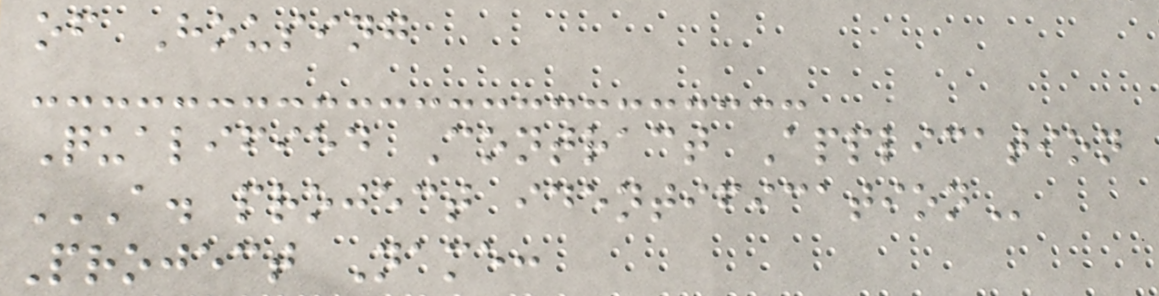of Housing
Qualified Contract Application
A. PROJECT IDENTIFICATION
Project Name:
